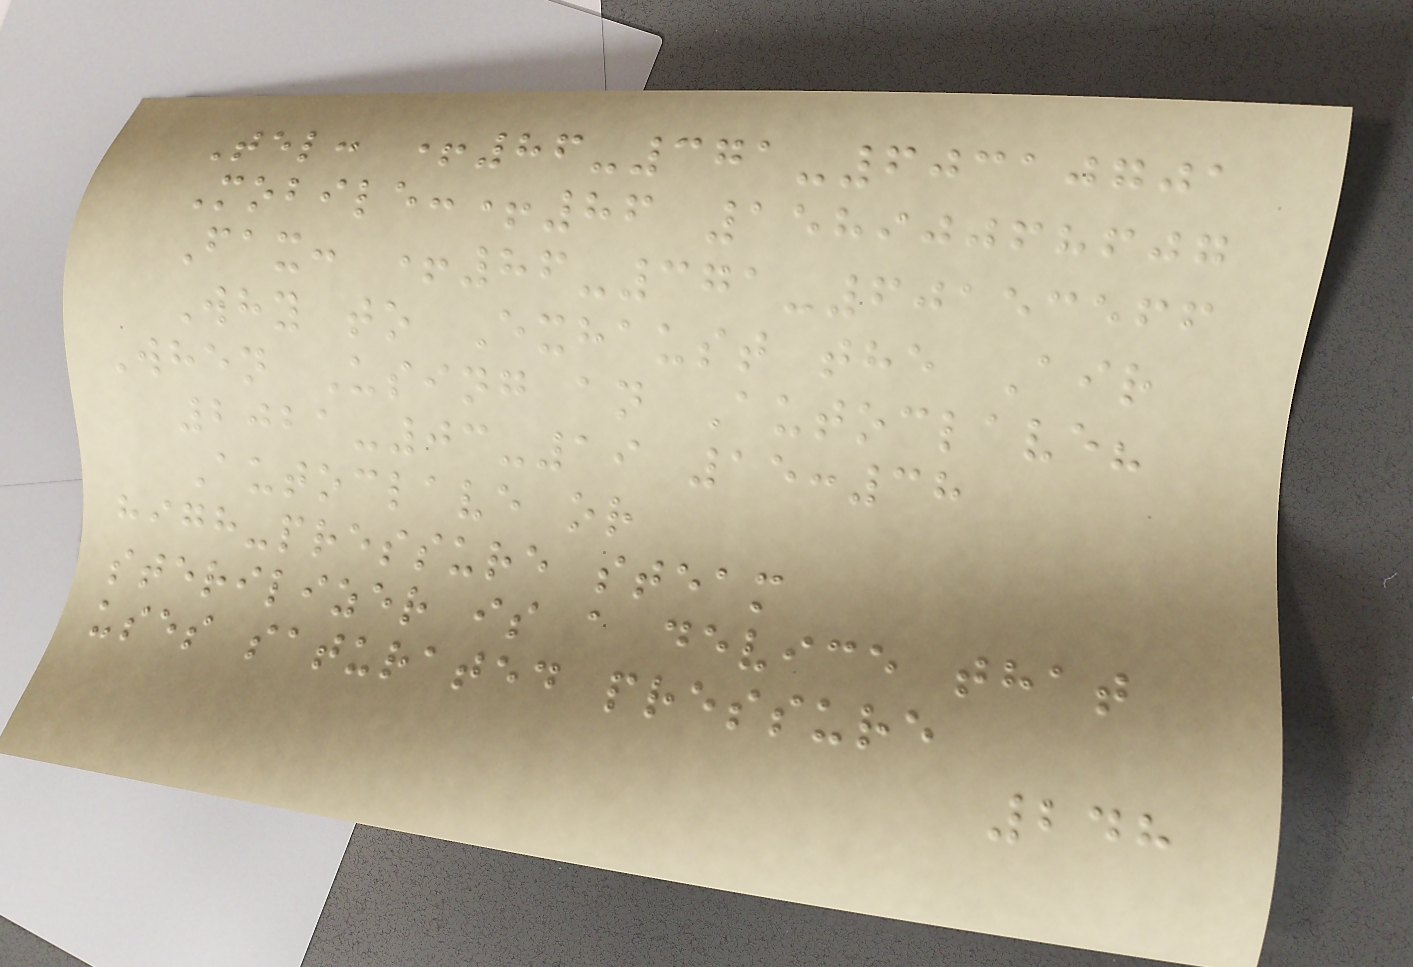Tel: +86-371-60310701
Mobile:+86 15890068607
Fax: +86-371-60153566
Why to Exhaust the Air
When Using an Autoclave?
2021-03-19 15:38
Autoclave or
high-pressure steam
sterilizer is a device that
uses saturated pressure
248
